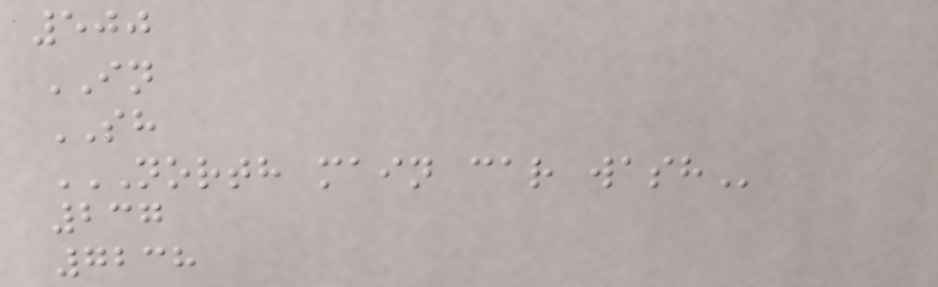500
IN
SH
NORTH MAIN CAR WASH
237
7238
